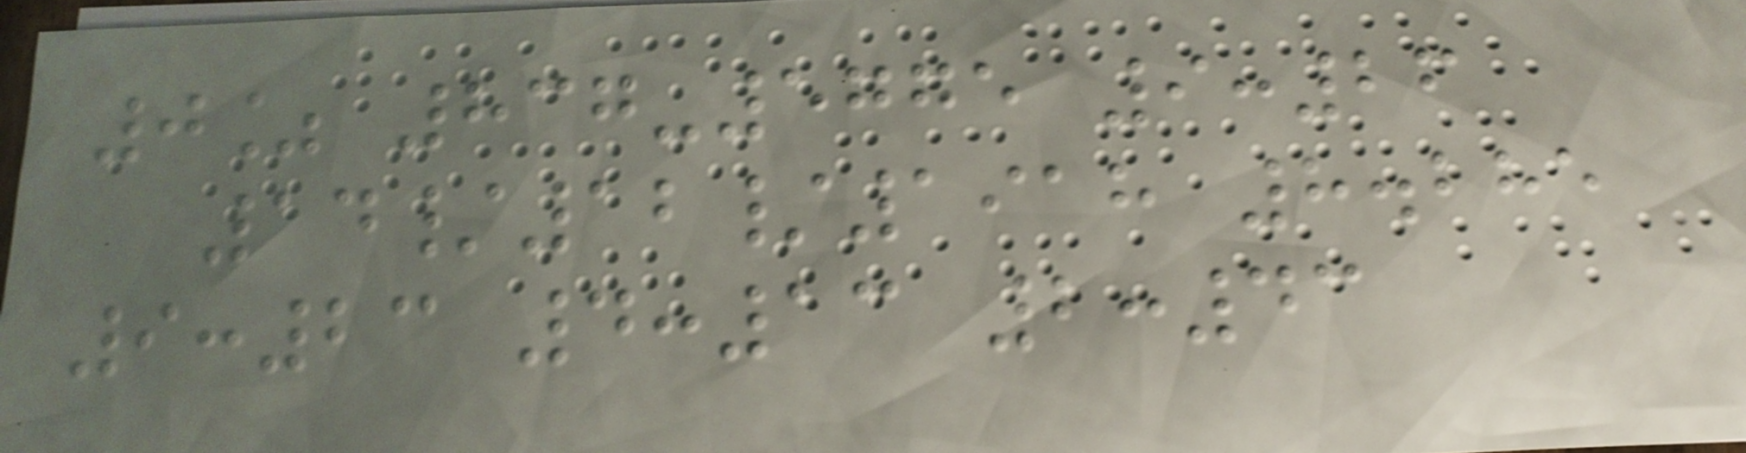0% 837-5775 9:26
14/12/1918 8.285
9:23 4:13 2:43
